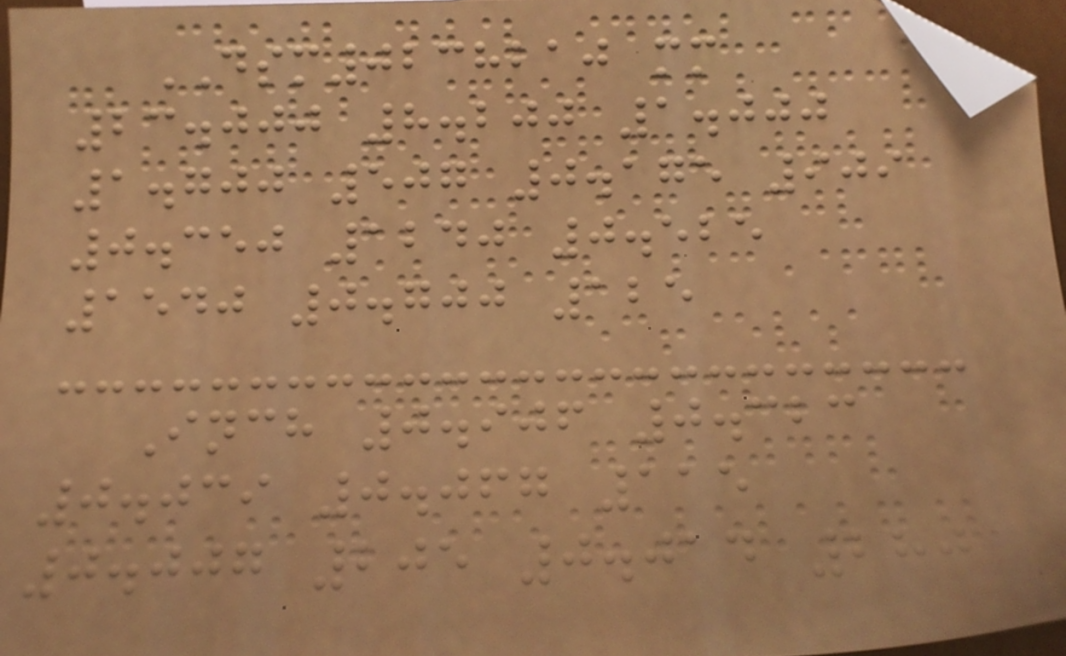DSM0238210 mm
23.000 8.200 1.000
1.700 507 0.175 909
0.350 1240 0.525
1540 0.700 125
Inch 0.906 0.323
0.039 0.067 115
0.007 205 0.014 280
